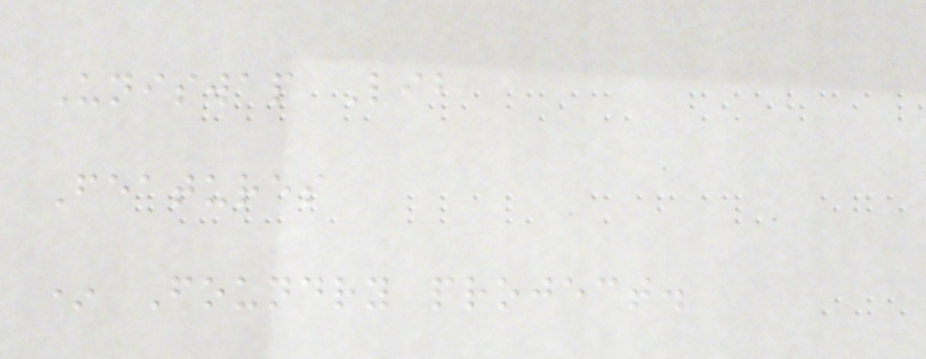Uniswap Lib
Features
* Foundry project.
